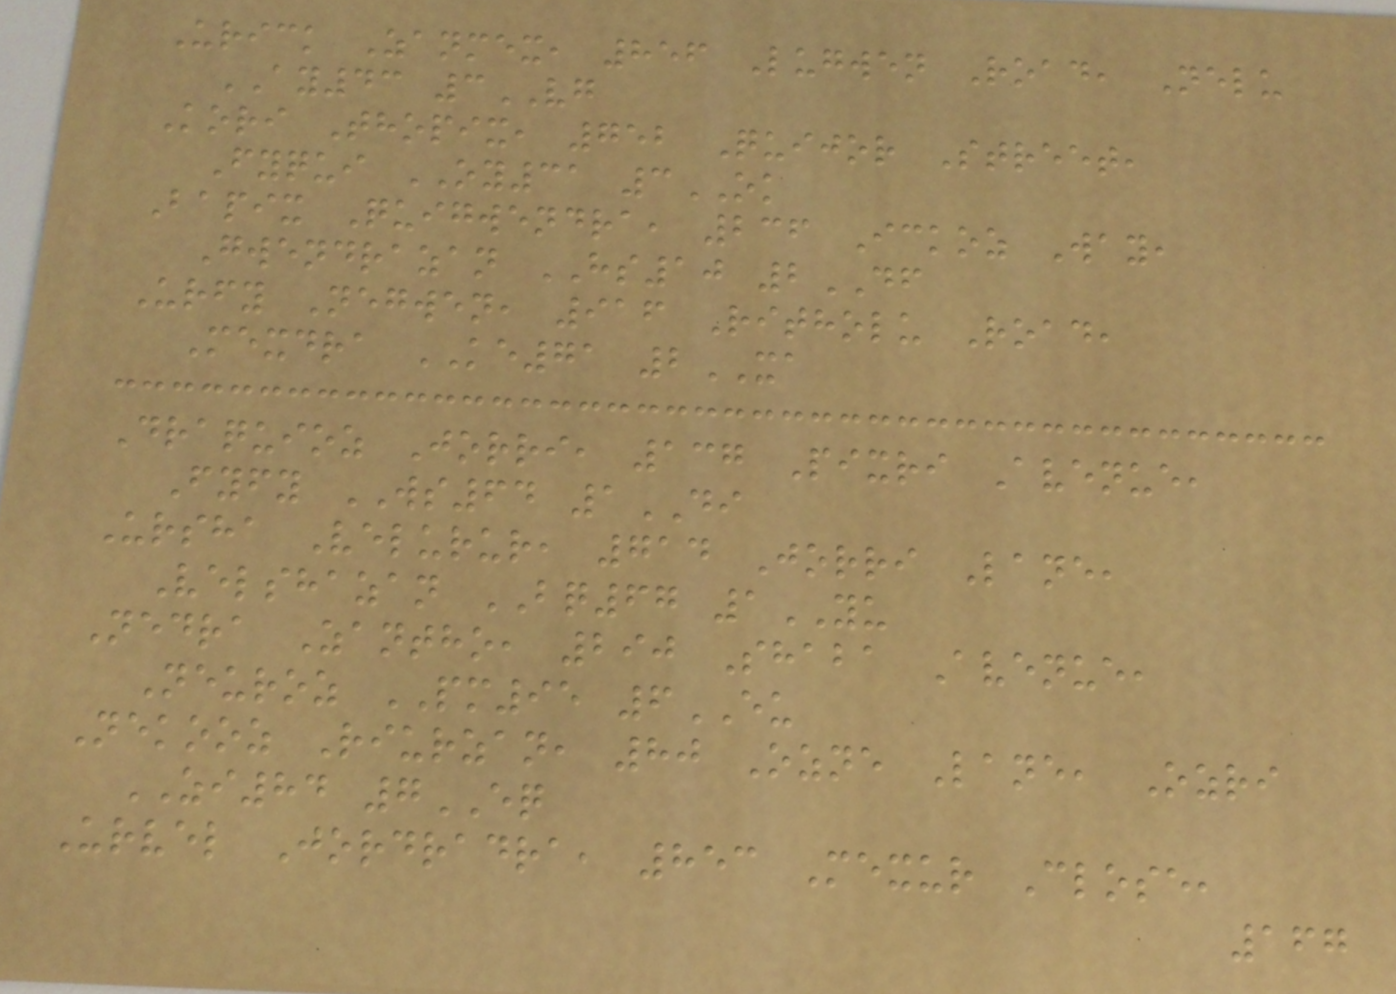Urick Zanmex, 856 Lugwen Road, Nelu
AY43 3VG
Kori Thopix, 752 Quijor Street,
Fyqui OY31 3OK
Bapix Quigwendra, 236 Ickoz Way,
Gwendrazan HS10 2DF
Urfy Negwen, 916 Ritholu Road,
Mexdra KE71 2XA
Draquioz Jorri, 137 Pixri Avenue,
Fyfy WS64 1DI
Ursha Velurur, 714 Jorri Lane,
Velshazan BQ67 1YU
Nedra Zantho, 290 Shaba Avenue,
Neuroz PM95 6EU
Nekooz Riurzan, 80 Ozne Lane, Ozri
ZI84 7EQ
Urvel Jordradra, 853 Mexur Close,
167
